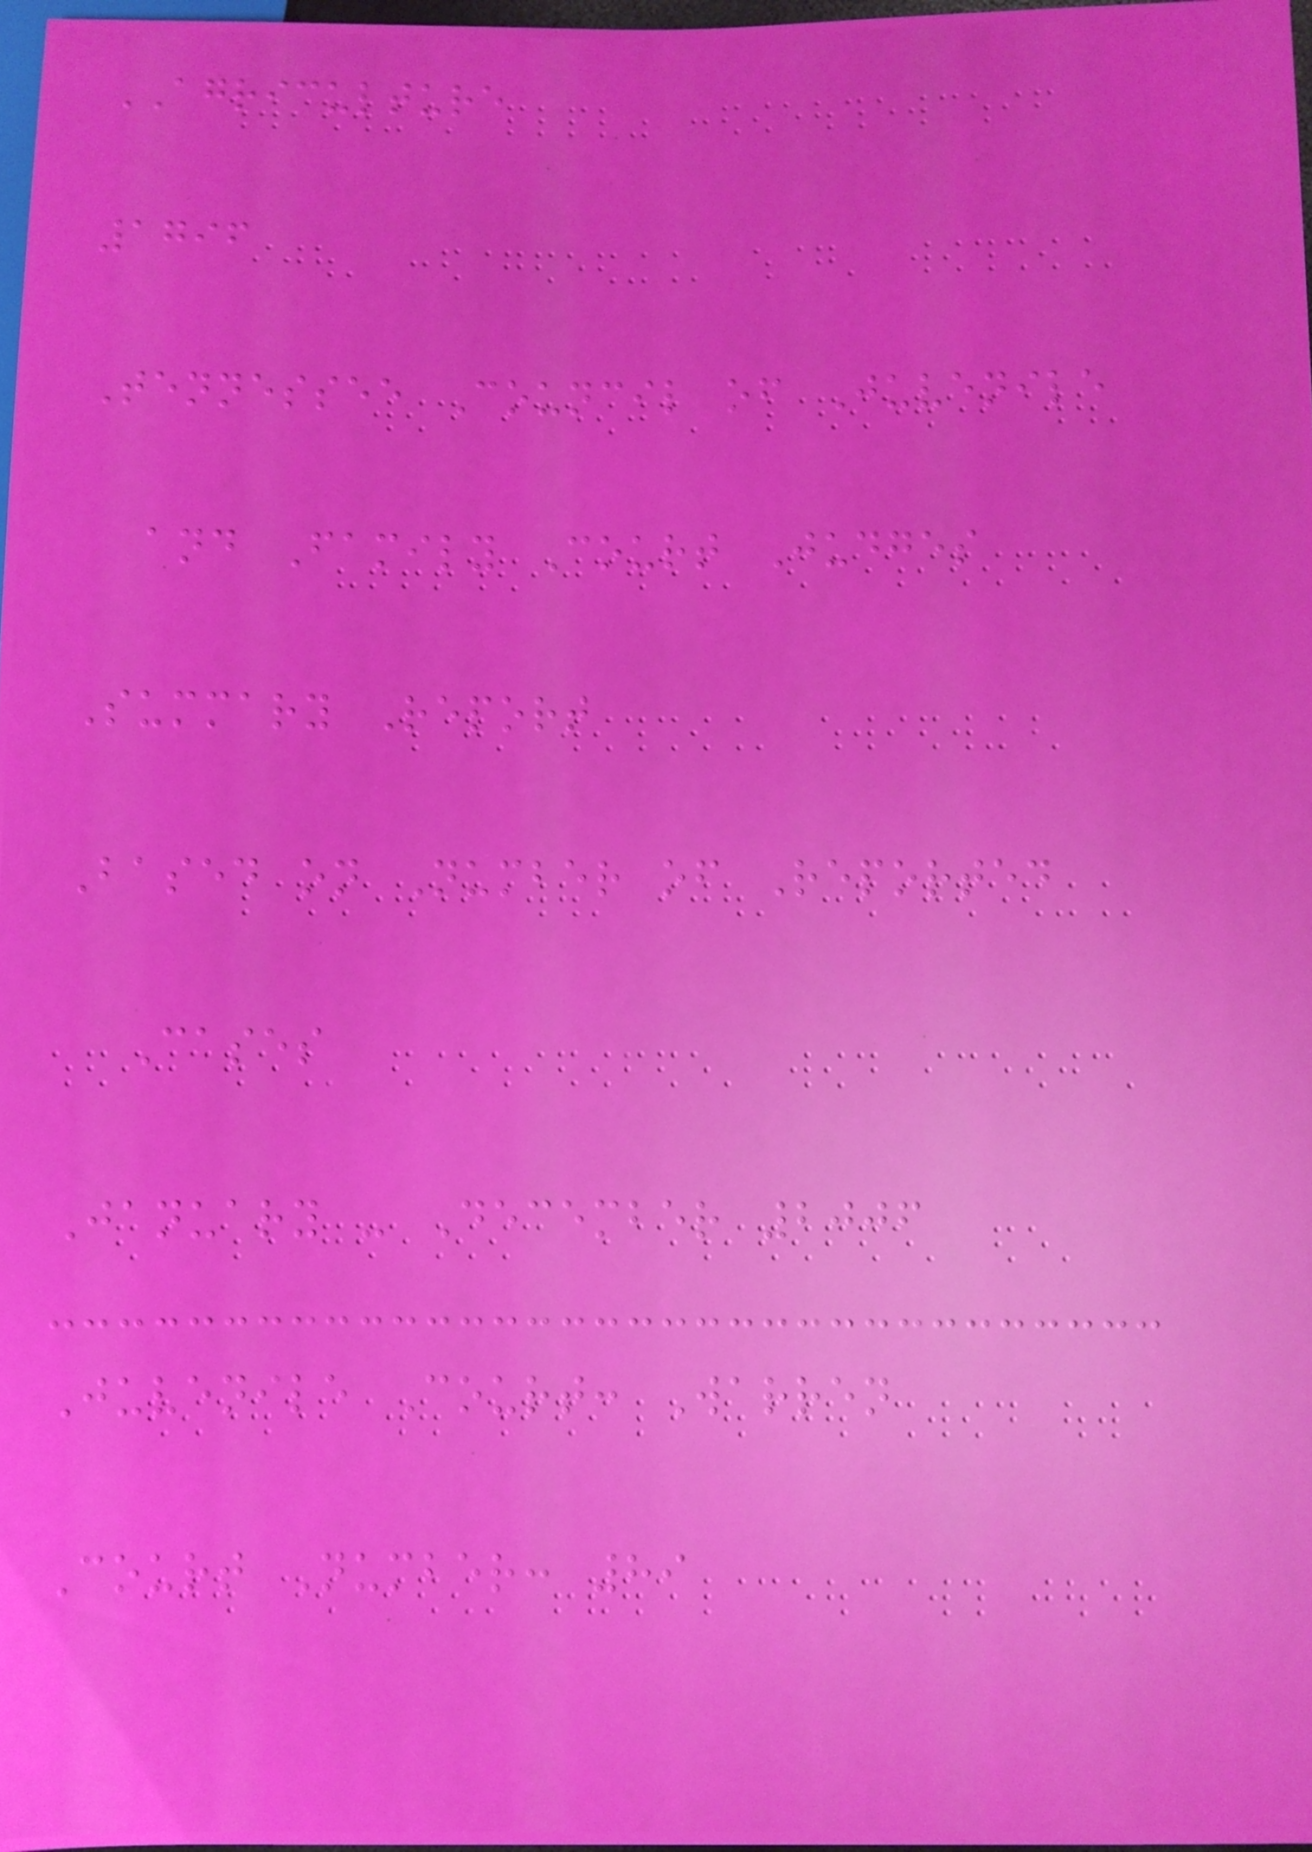AGRICULTURE
1796
Tennessee Council of Juvenile
and Family Court Judges
Summary Report
Based on Number of Reported
Cases
January - December 2006
Juvenile Court: Warren
Court Number: 89
